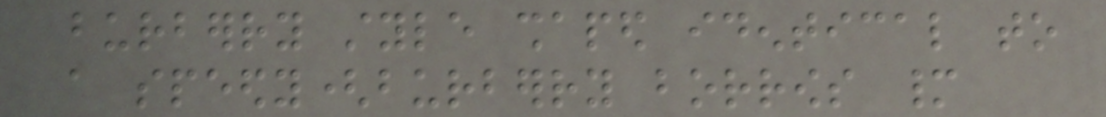burberry style shaped identical to
a speedy(burberry borrows many
